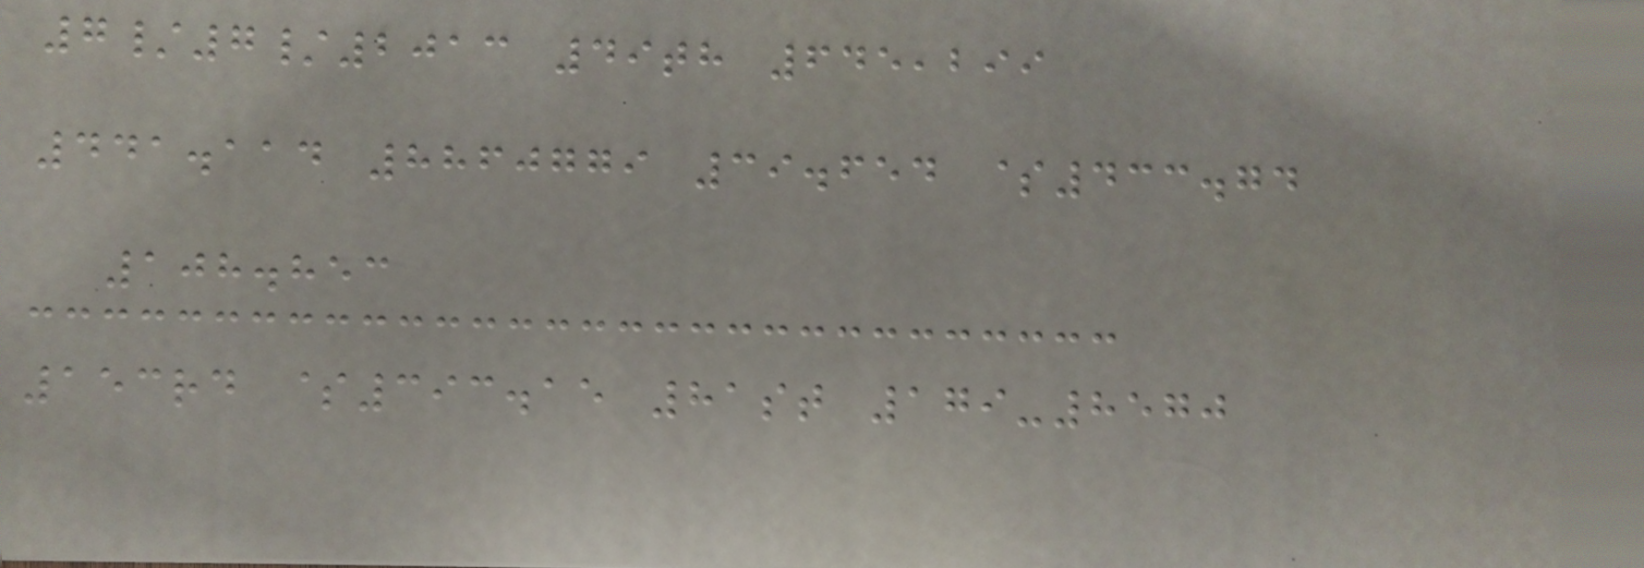7/7/2013 49th 645,299
441.114 8860779 39.654 $433.74
108.853
153rd $393.15 81st 179-8570
